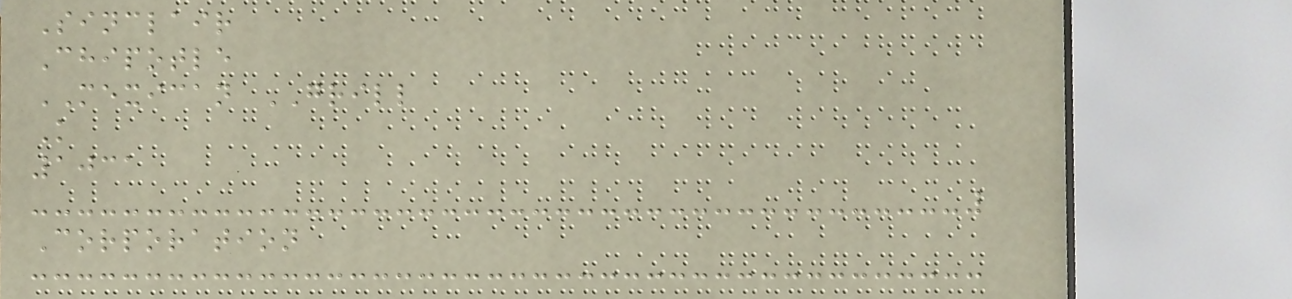Sinclair
Chipotle
MEXICAN GRILL
K
1031
Corporation
